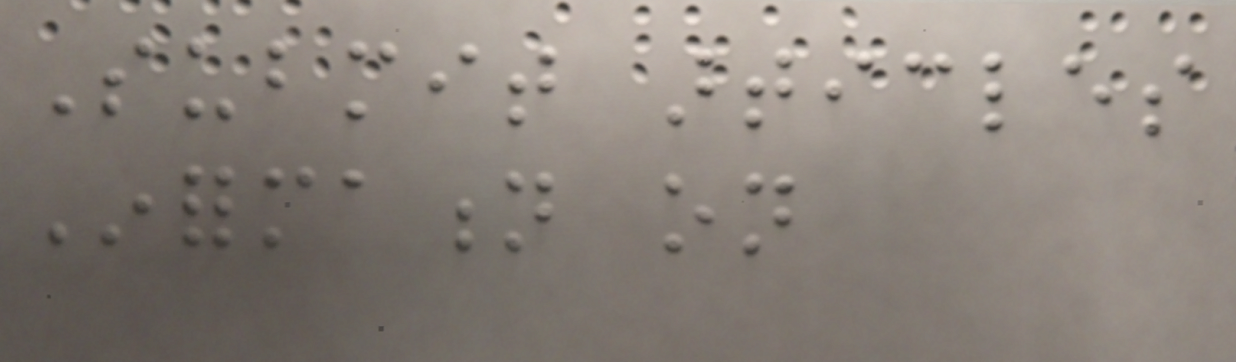Submit articles
Information on
